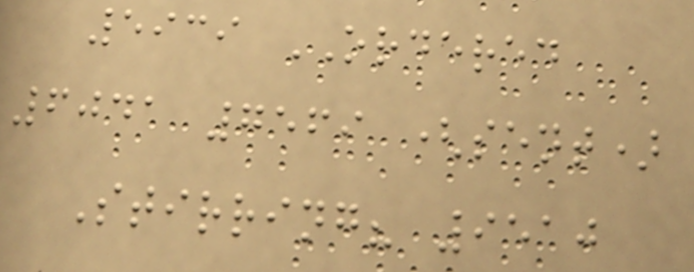5939 ORDERED
6041 7569 (sent)
Stirring? 9510
